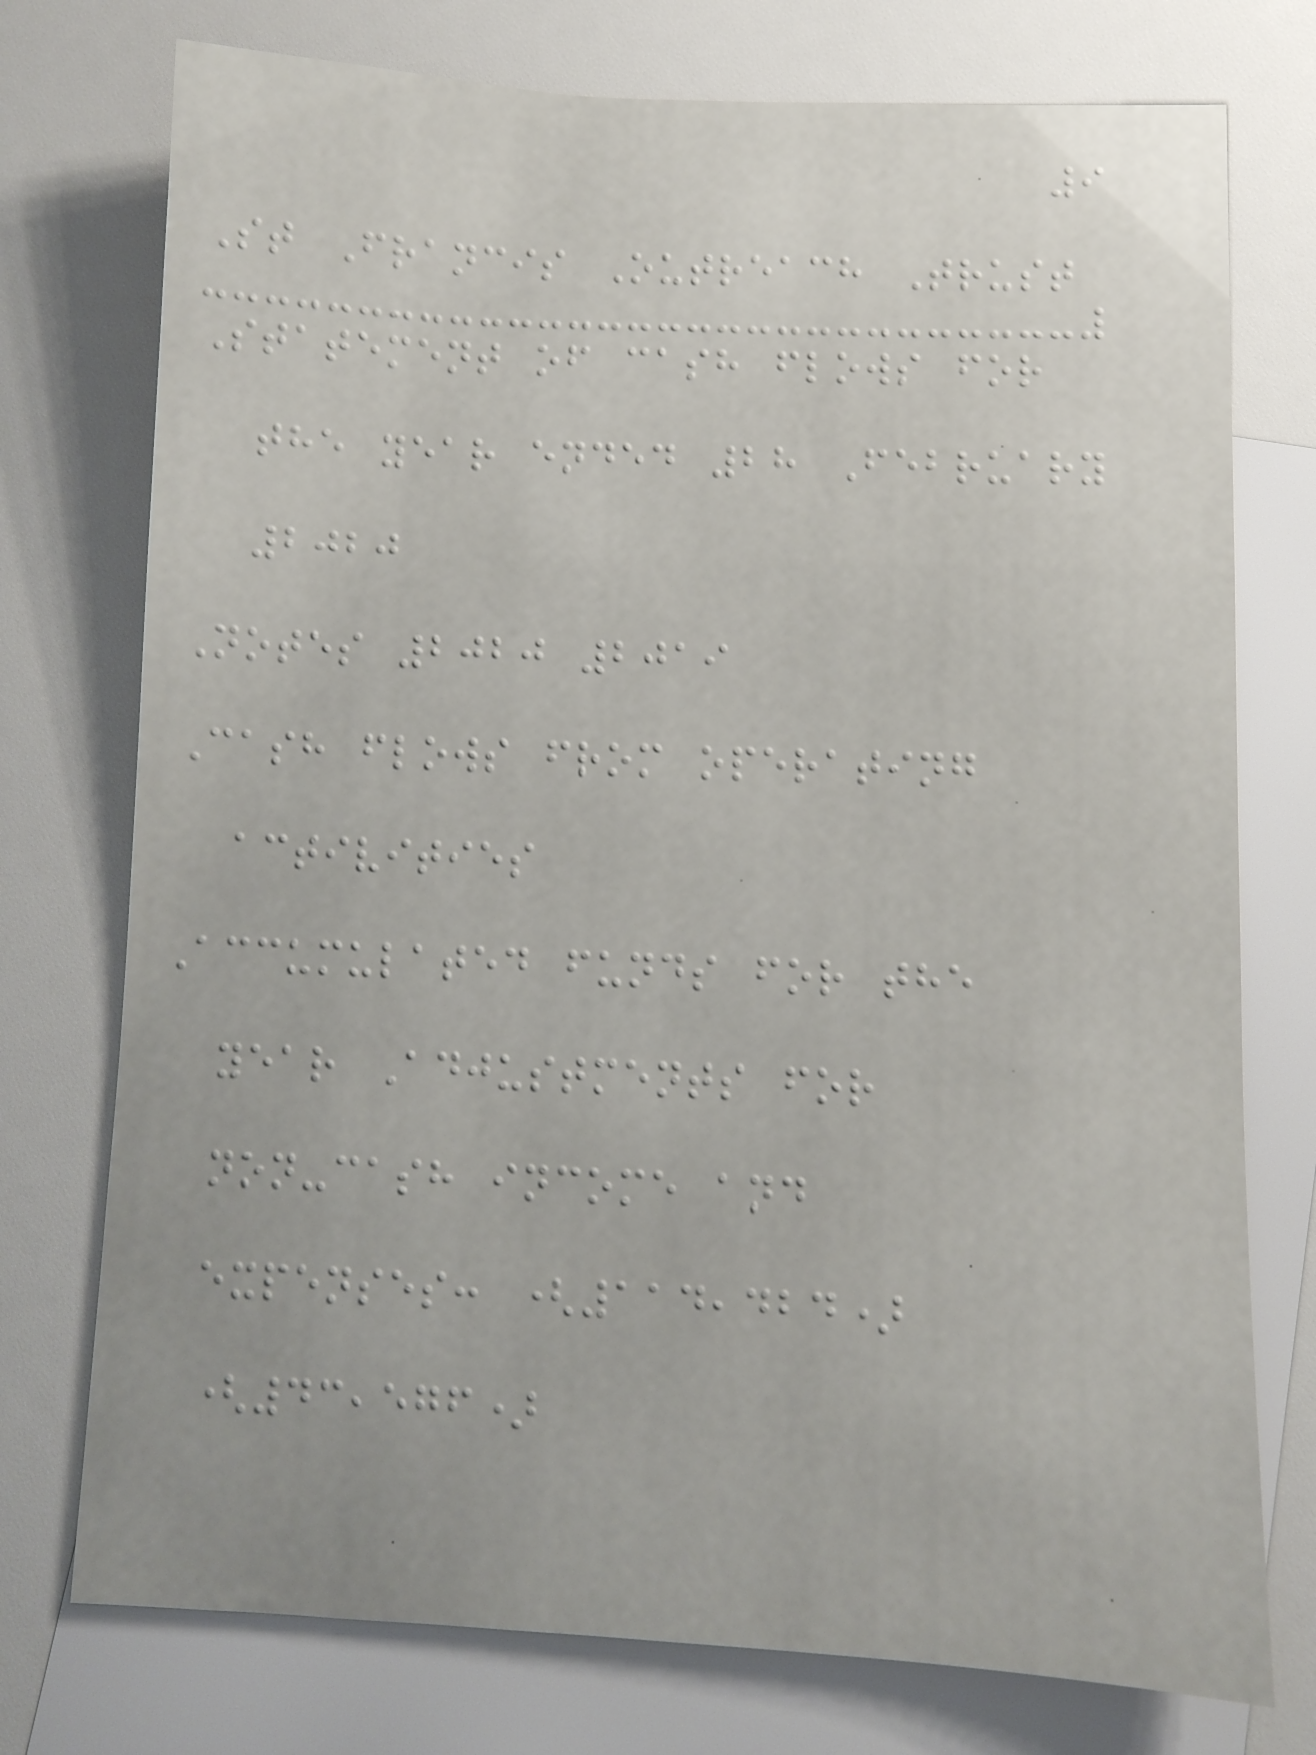9
St Francis Outreach Trust
Statement of cash flows for
the year ended 28 February
2020
Notes 2020 2019
Cash flows from operating
activities
Accumulated funds for the
year Adjustments for
non-cash income and
expenses: (114,424)
(43,576)
